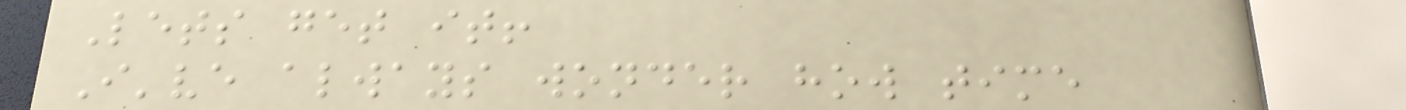Lets get it!
I've always wonder how time
